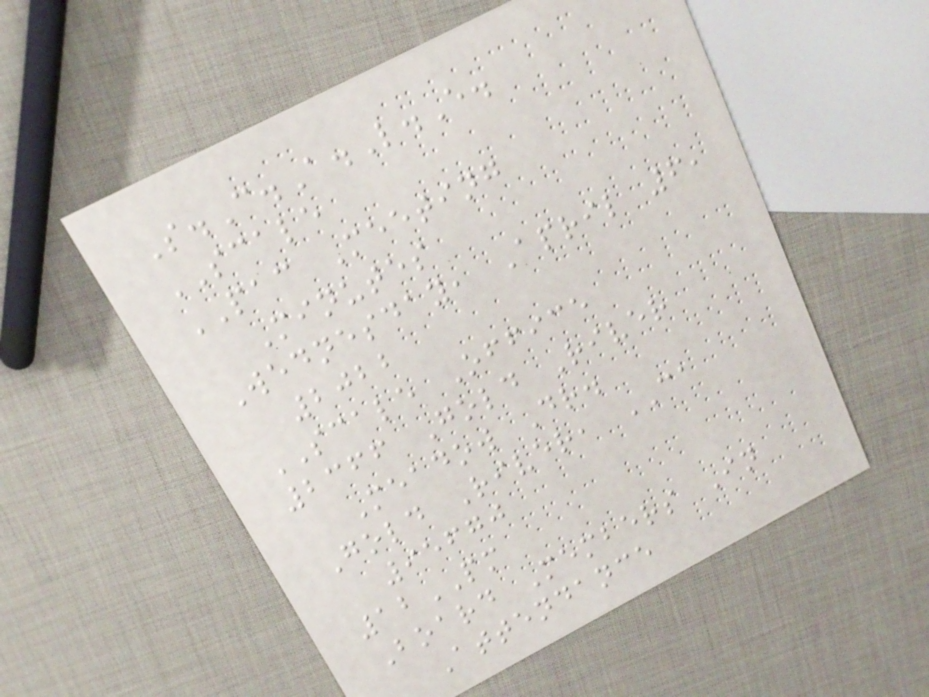S.C.A.L.E.
SCALE
PAC Meeting
Minutes
Wednesday, April 6,
2022
SCALE Office
2366 Gold River
Meadow Dr.
Gold River, CA
95670
12PM
Board Members In
Attendance
